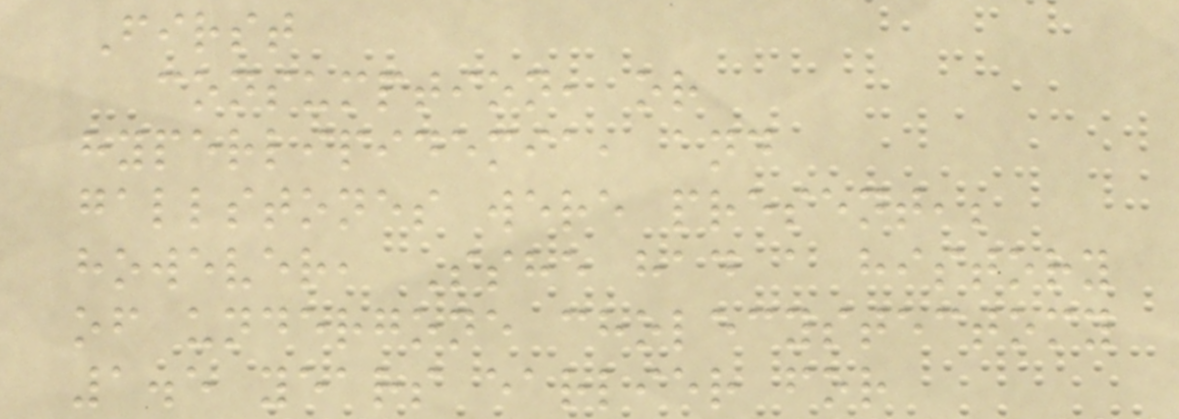First
consumption, or
hyperlipidemia, and
gallstones were present,;
however, Sshe had a history
of undergone cholecystectomy
1.5 years earlier for
